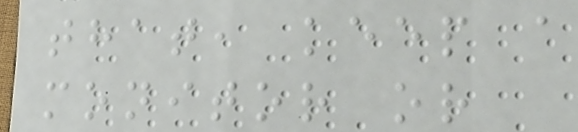that, keep a
monitor or
